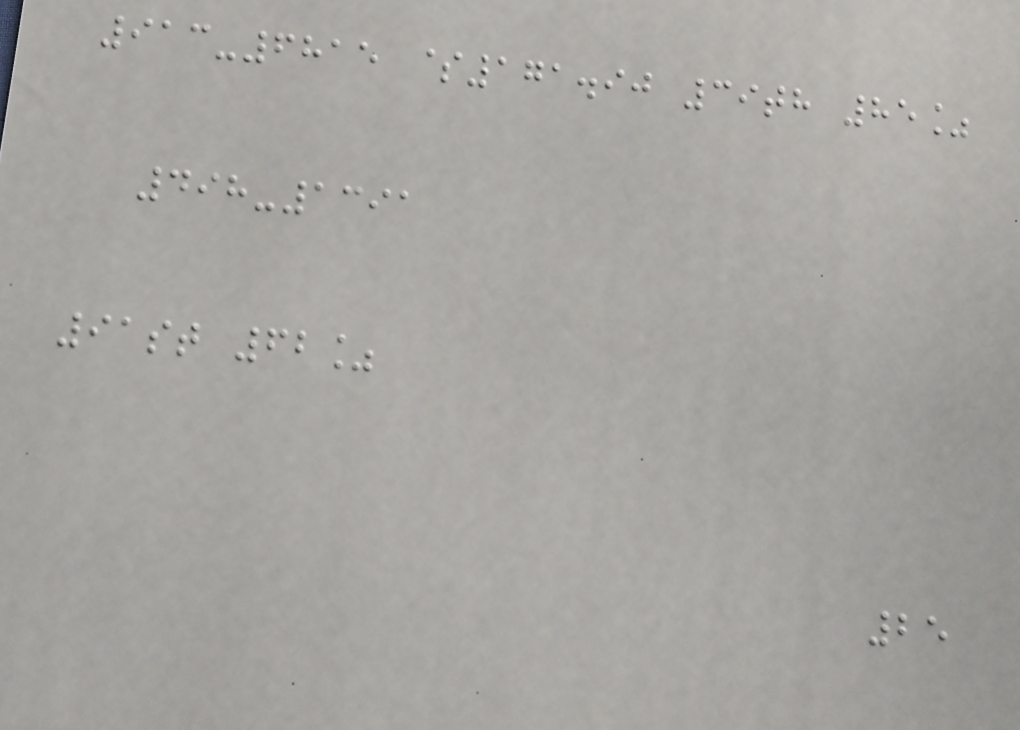913-6815 $171.90 39th 85%
498-1391
91st 62%
25
